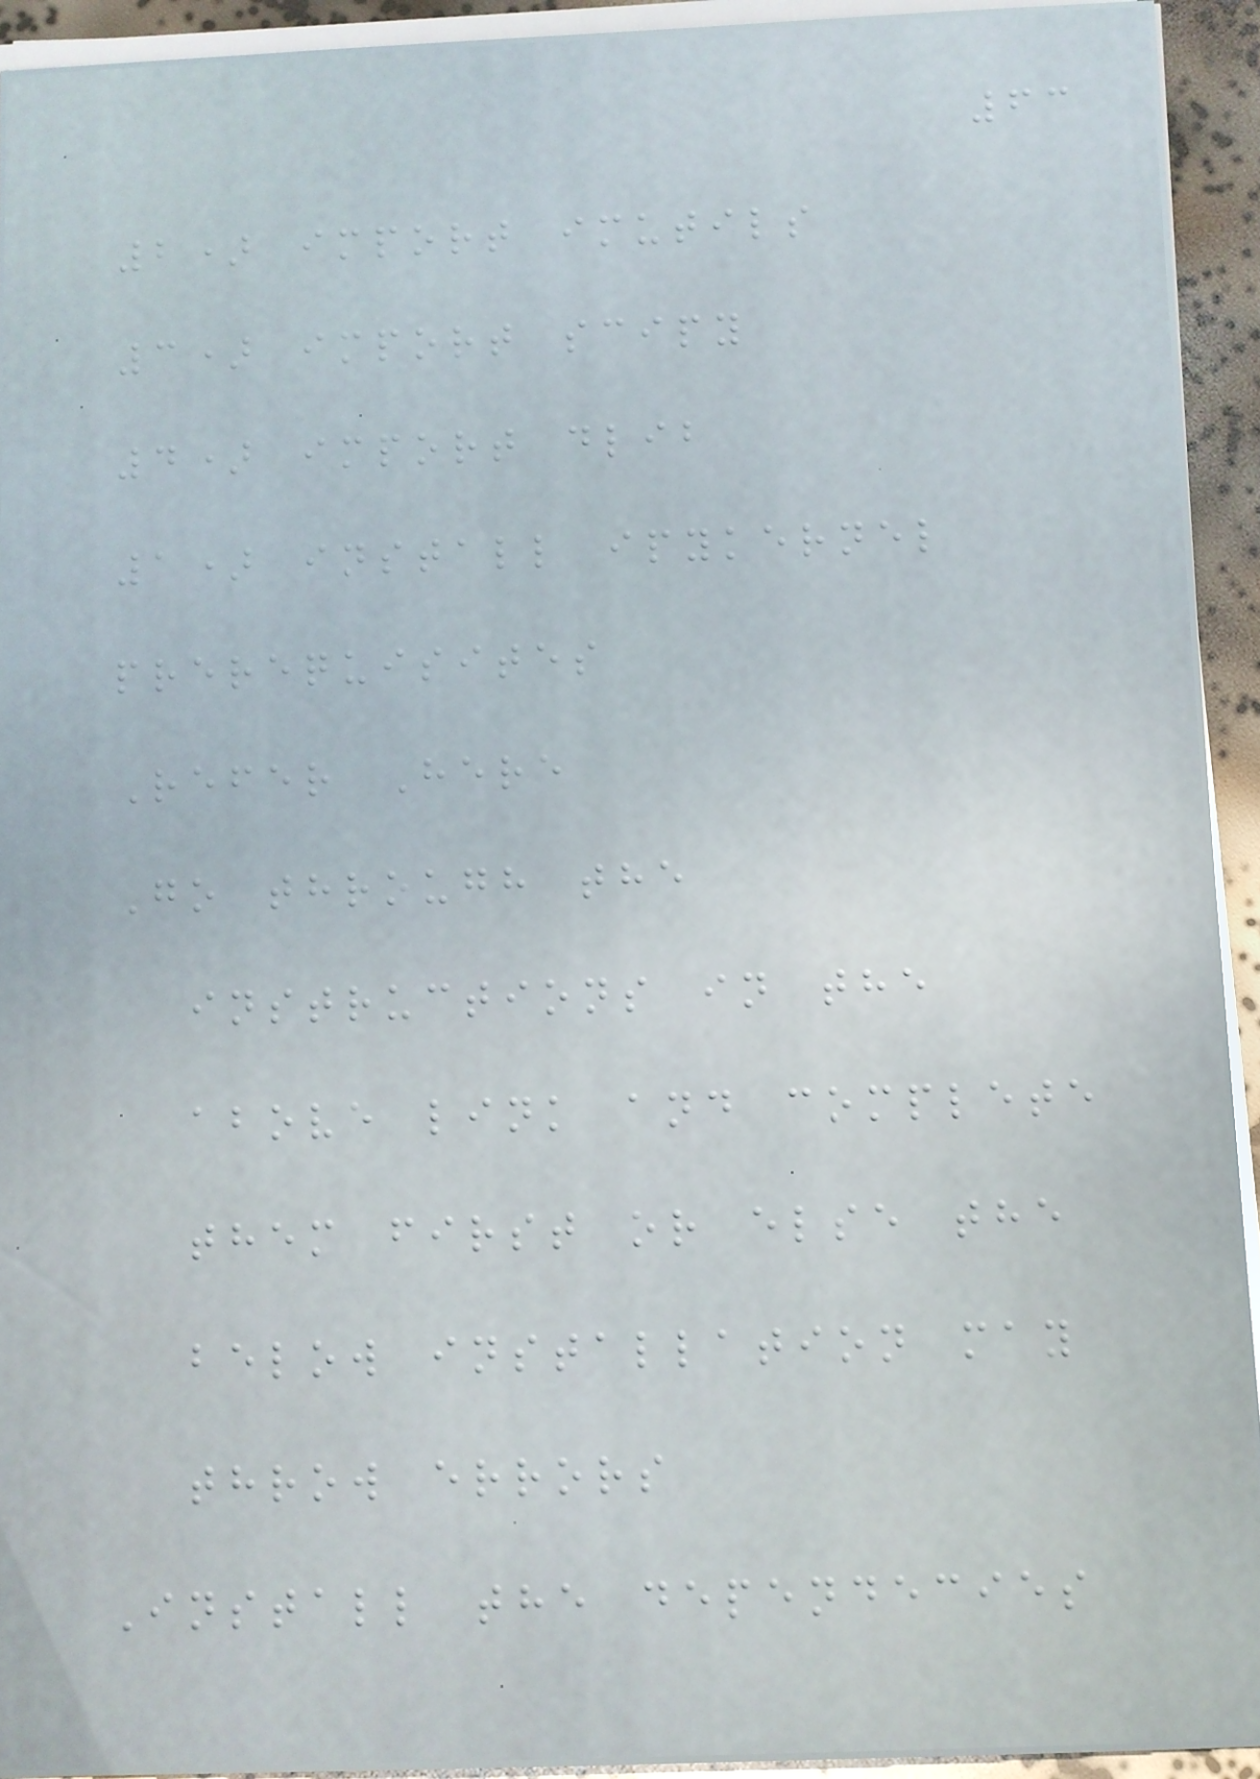63
2) import imutils
3) import scipy
4) import dlib
1) install ipykernel
prerequisites
Refer Here
Go through the
instructions in the
above link and complete
them first or else the
below installation may
throw errors
Install the dependecies
